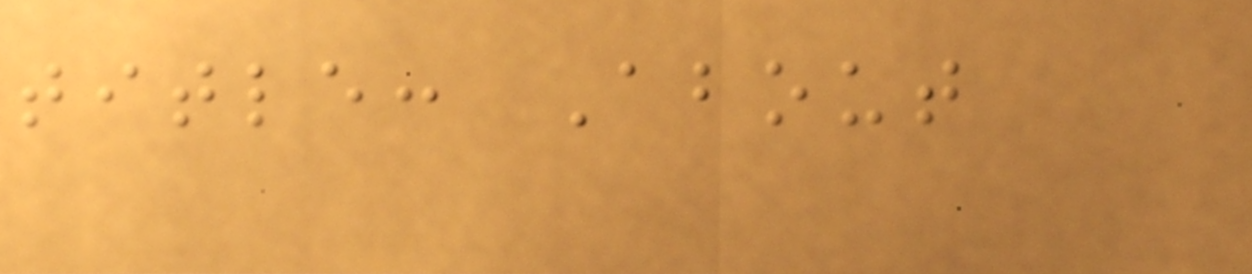title: About
